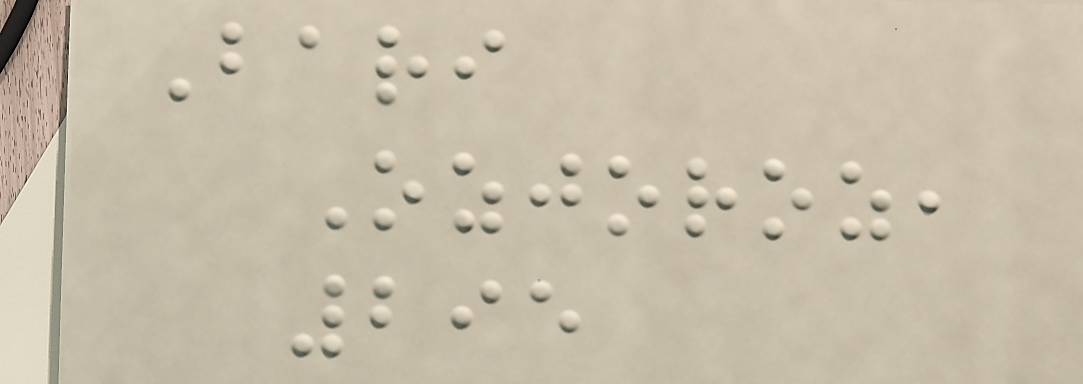Bari
Ozjoroz,
295
